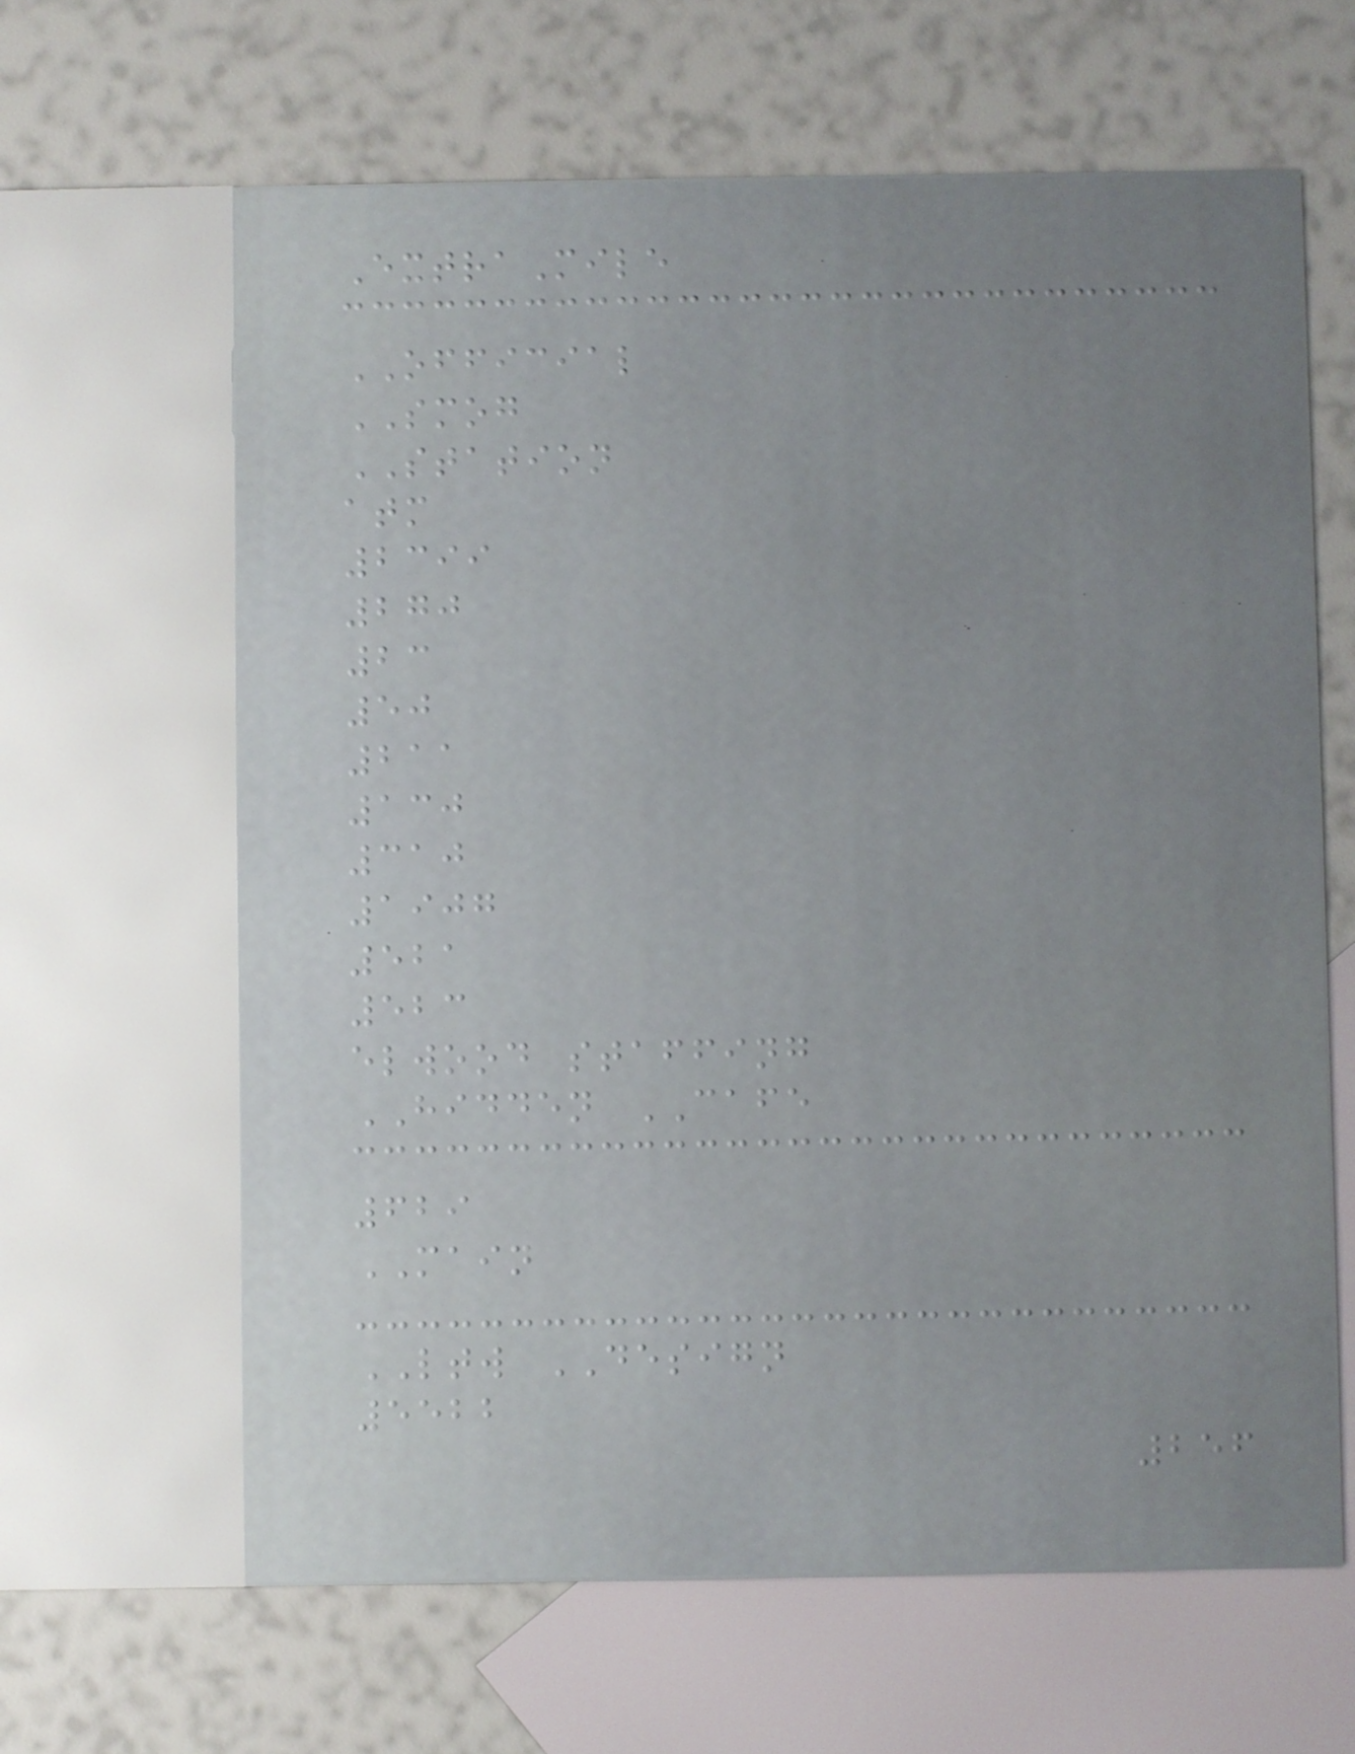ExtraMile
OFFICIAL
SMOG
STATION
atm
2399
270
23
50
211
130
310
1907
521
523
elwood staffing
HIDDEN CAFE
629
MAIN
LTW DESIGN
5522
256
